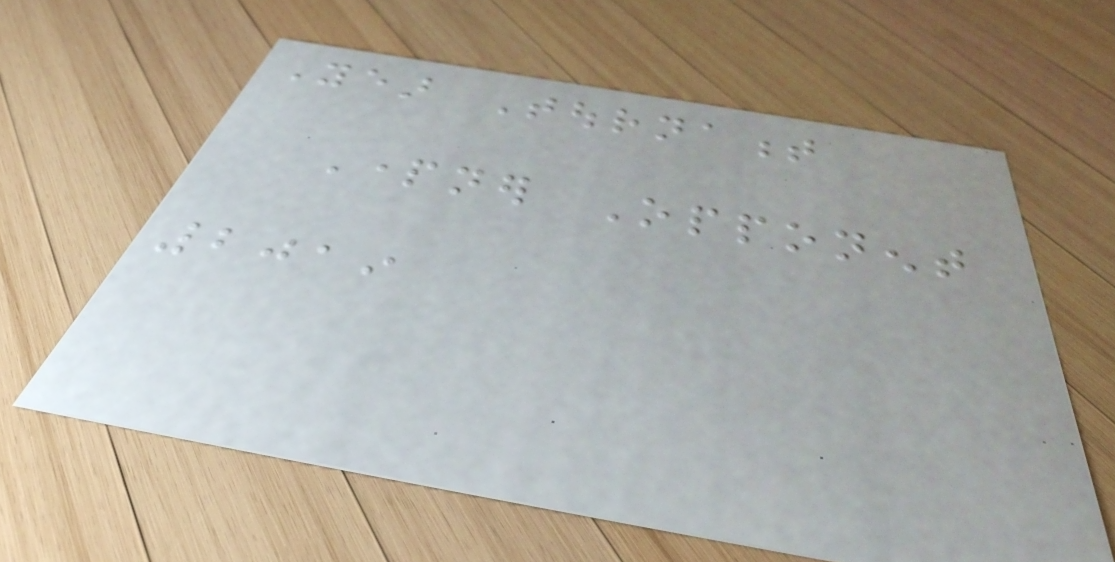Year Tournament
Partner Opponent
2019
